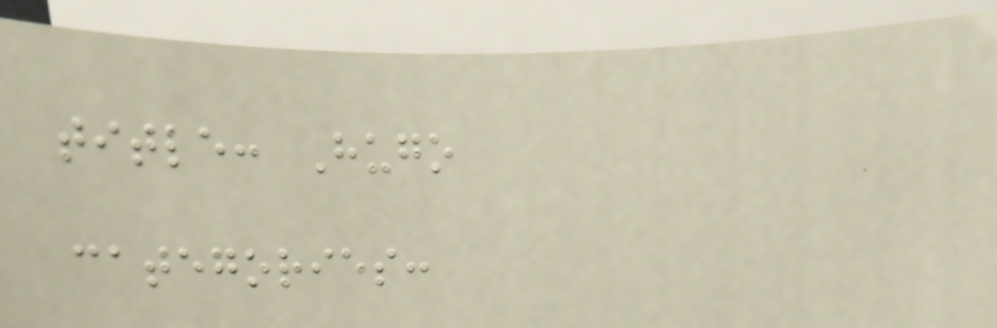title: Hugo
categories:
